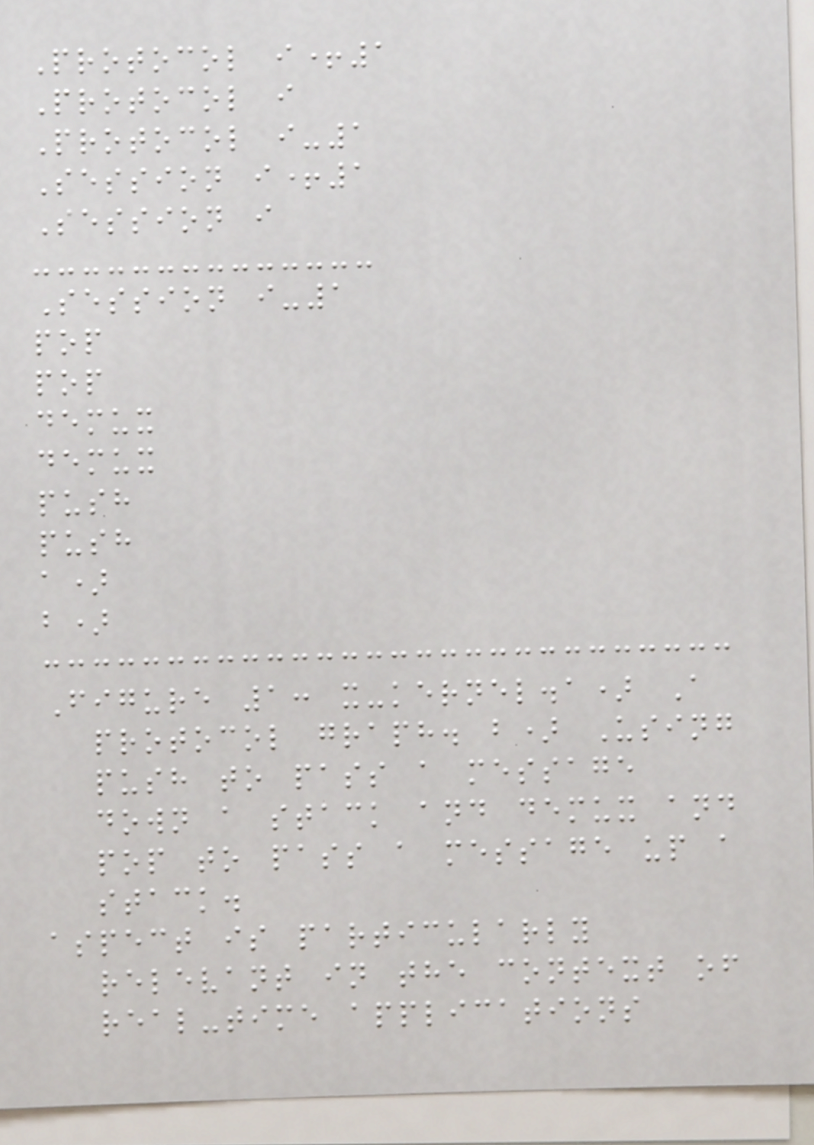Protocol i+1
Protocol i
Protocol i-1
Session i+1
Session i
Session i-1
pop
pop
demux
demux
push
push
a)
b)
Figure 1: x-kernel.a) A
protocol graph. b) Using
push to pass a message
down a stack and demux and
pop to pass a message up a
stack.
aspect is particularly
relevant in the context of
real-time applications
